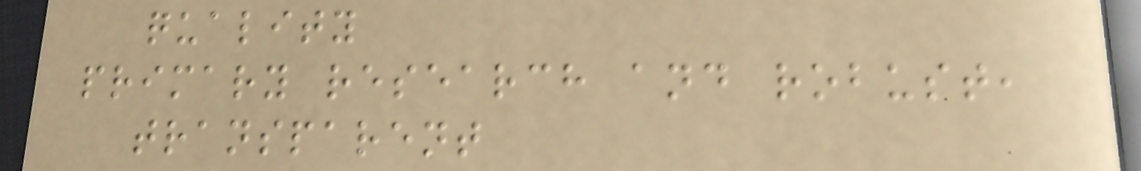quality
primary research and robust,
transparent
